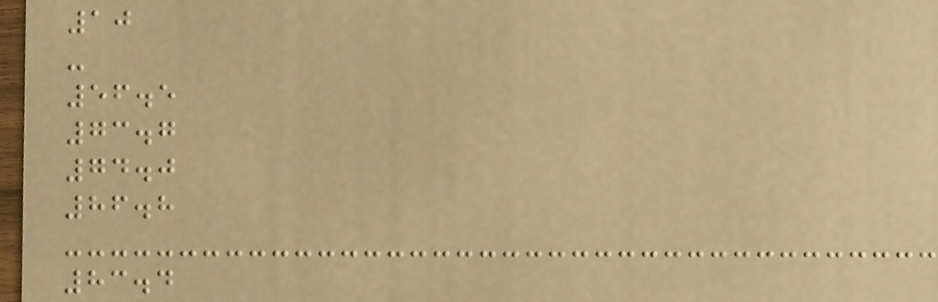10
-
56.5
73.7
74.0
86.8
83.4
